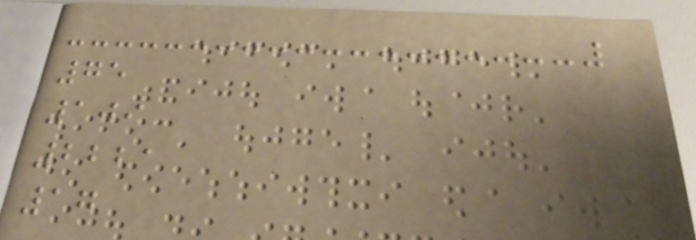75
109
2221
17
